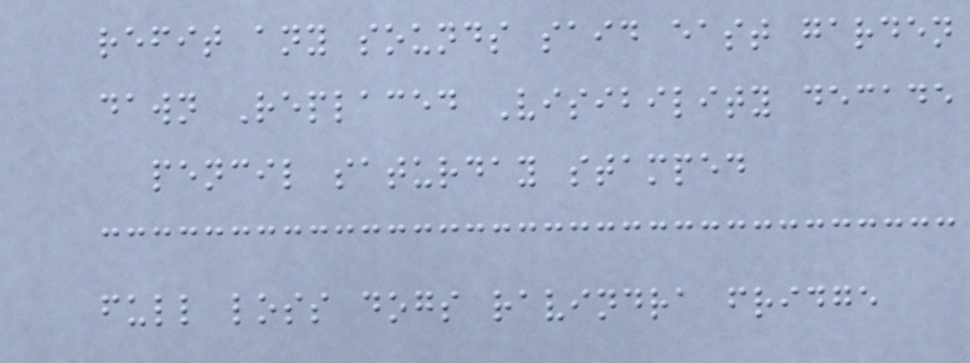refit any sounds said east garden
dawn Replaced Visibility decade
pencil saturday stamped
full loss dogs ravindra fridge
